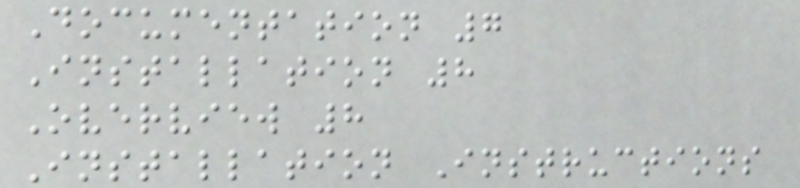Documentation 7
Installation 8
Overview 8
Installation Instructions
